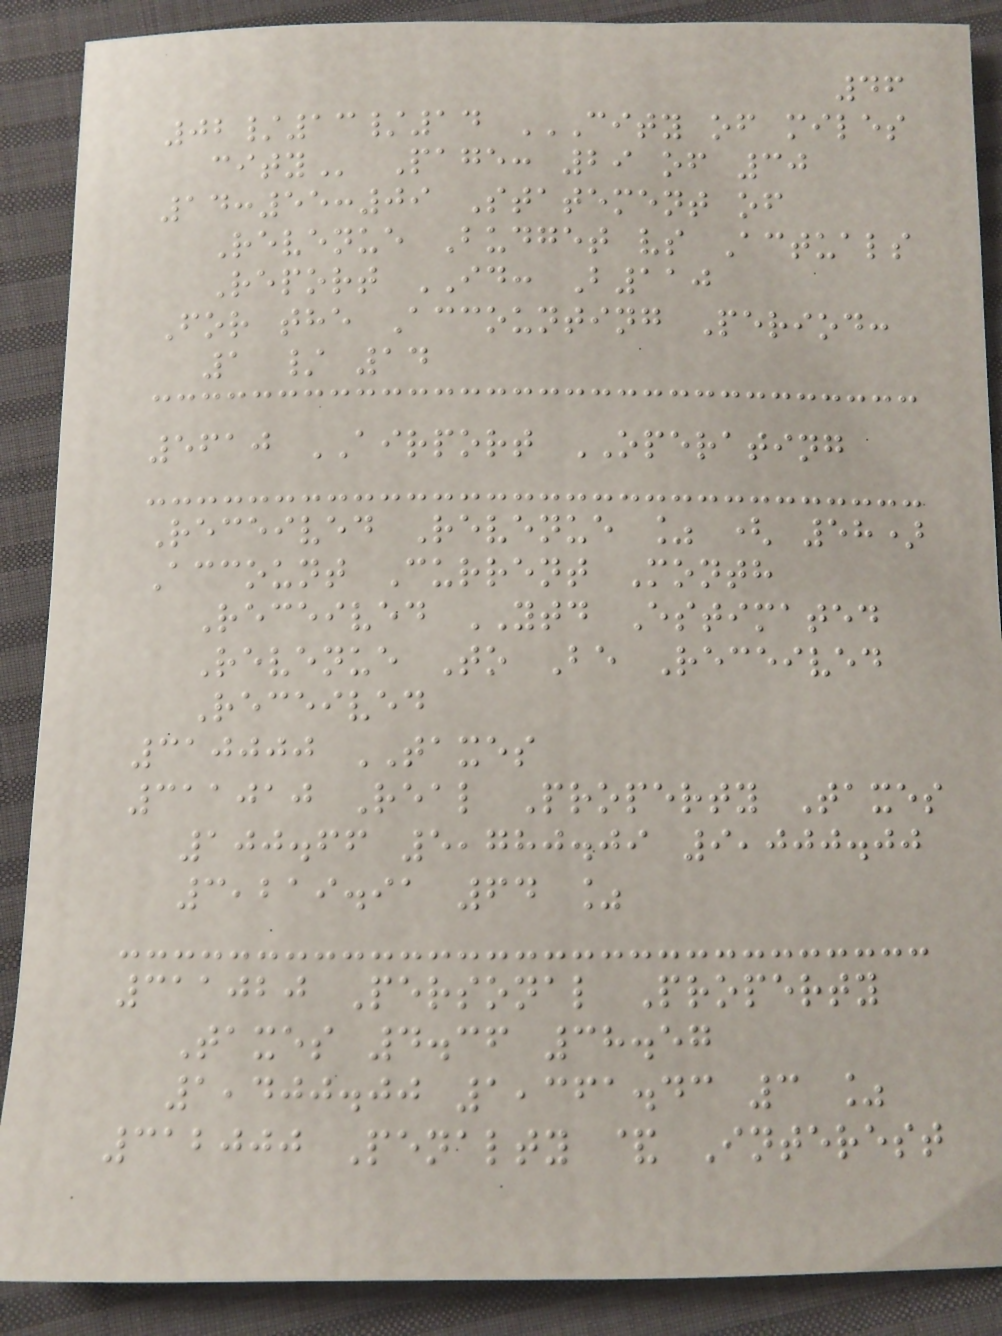46
02/13/14 CITY OF MILES
CITY Page: 29 of 30
14:55:09 Statement of
Revenue Budget vs Actuals
Report ID: B110
For the Accounting Period:
1 / 14
5610 AIRPORT OPERATING
Received Revenue % ( 58)
Account Current Month
Received YTD Estimated
Revenue To Be Received
Received
310000 TAXES
311010 Real Property Taxes
100.66 5,780.09 9,000.00
3,219.91 64 %
311020 Personal Property
Taxes 4.36 38.57
1,400.00 1,361.43 3 %
312000 Penalty & Interest
